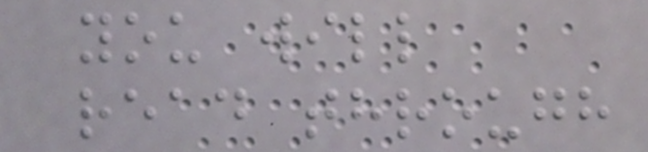you will
read through
